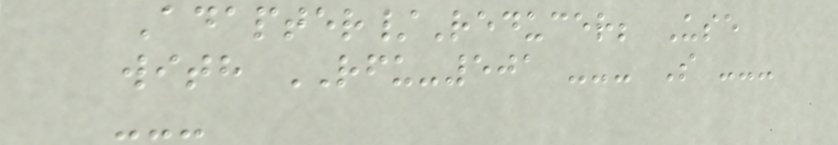Adapter/Reducer; Use
with RFU-501 --- S ---
---
